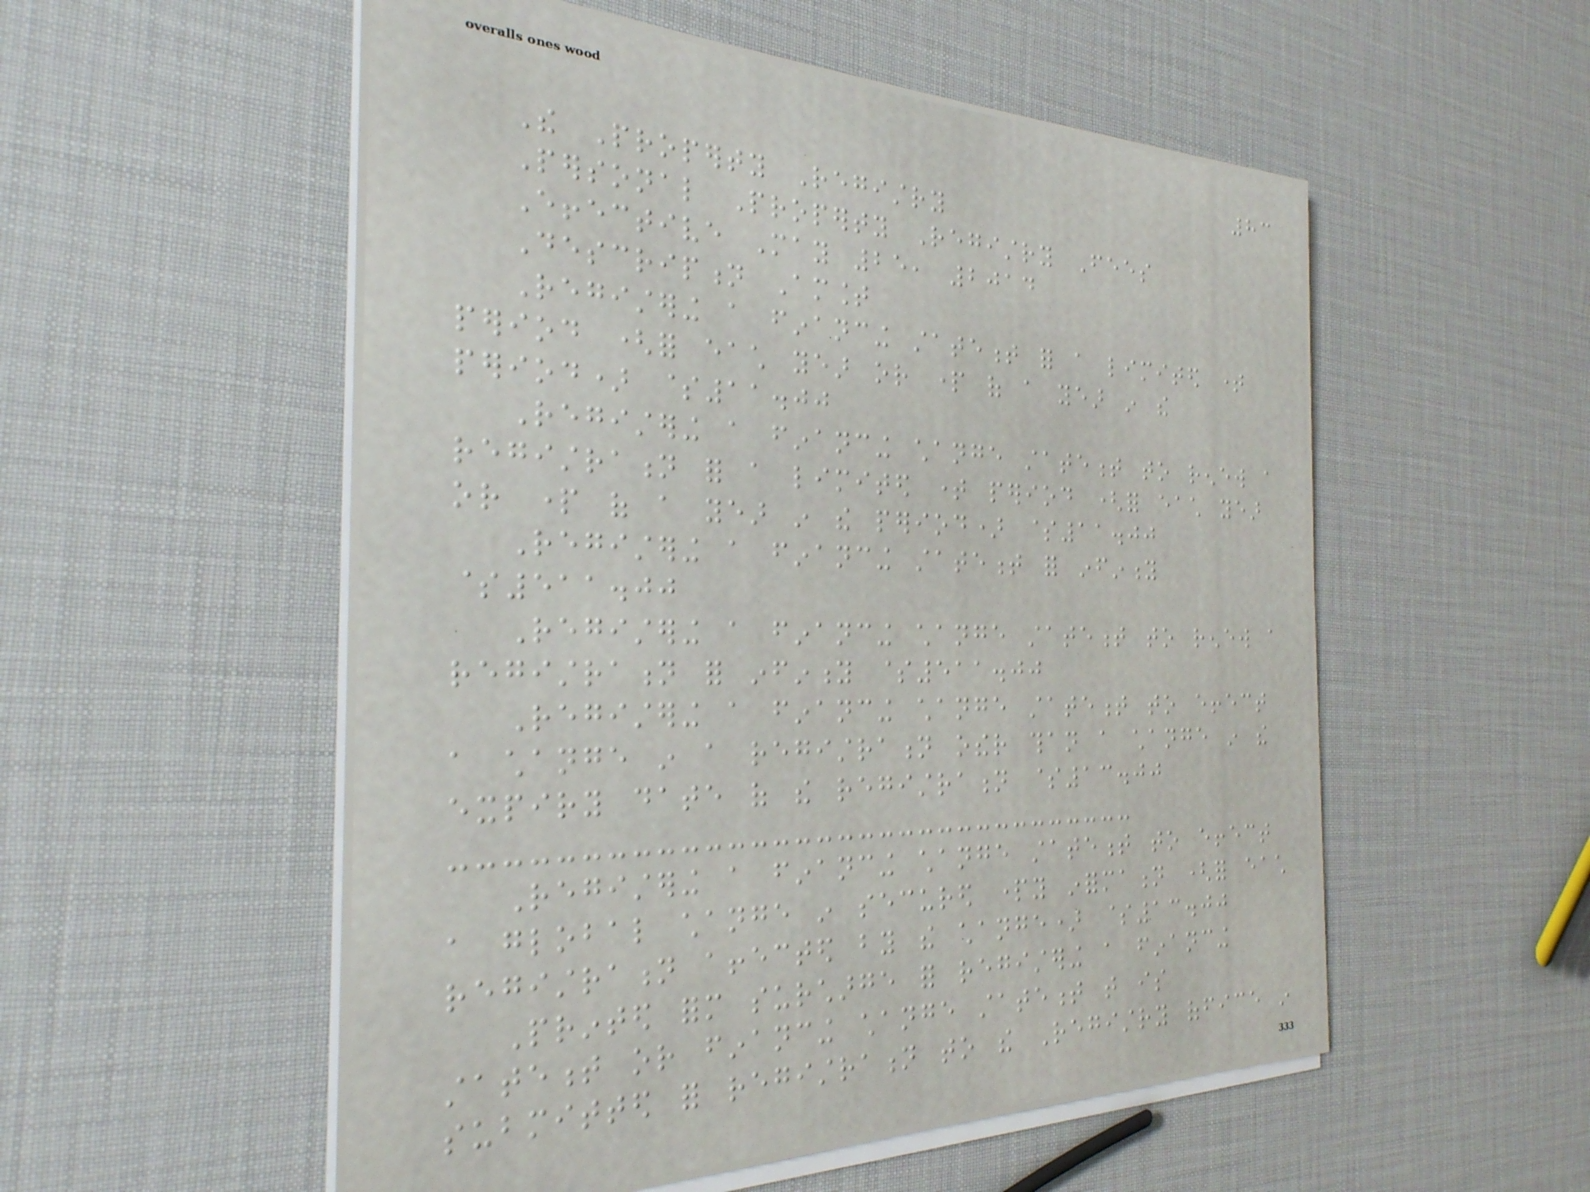83
The Property Registry
Personal Property Registry Fees
Effective May 25, 2014
Description Amount
Registering a financing statement for a limited time
period (for each year or part of a year in the
period) $11.00
Registering a financing change statement to renew a
registration for a limited time period (for each year
or part of a year in the period) $11.00
Registering a financing statement for infinity
$511.00
Registering a financing change statement to renew a
registration for infinity $511.00
Registering a financing change statement to effect
a change in a registration other than a change in the
expiry date of the registration $13.00
Registering a financing change statement to effect
a global change in secured party information (for each
registration affected by the change) $13.00
Printed form surcharge for registering a financing
statement or financing change statement that is
submitted for registration to the Registry office in
